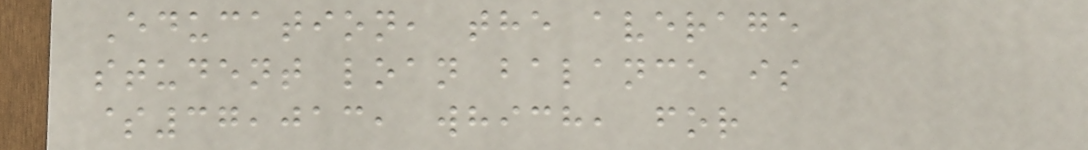Education, the average
student loan balance is
$37,013, which, for
